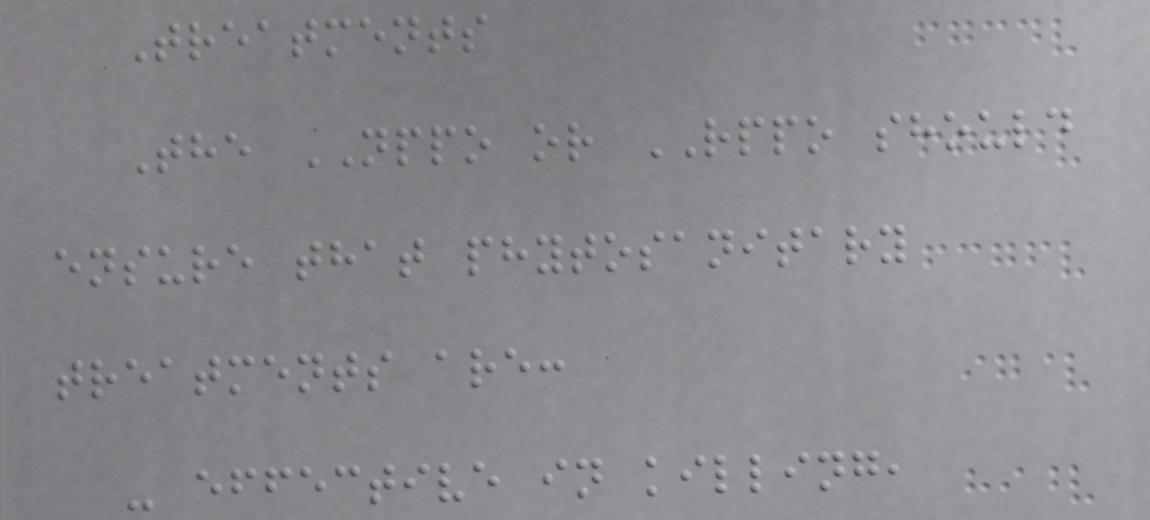Treatments
The NPPO or RPPO should
ensure that phytosanitary
treatments are:
- effective in killing,
